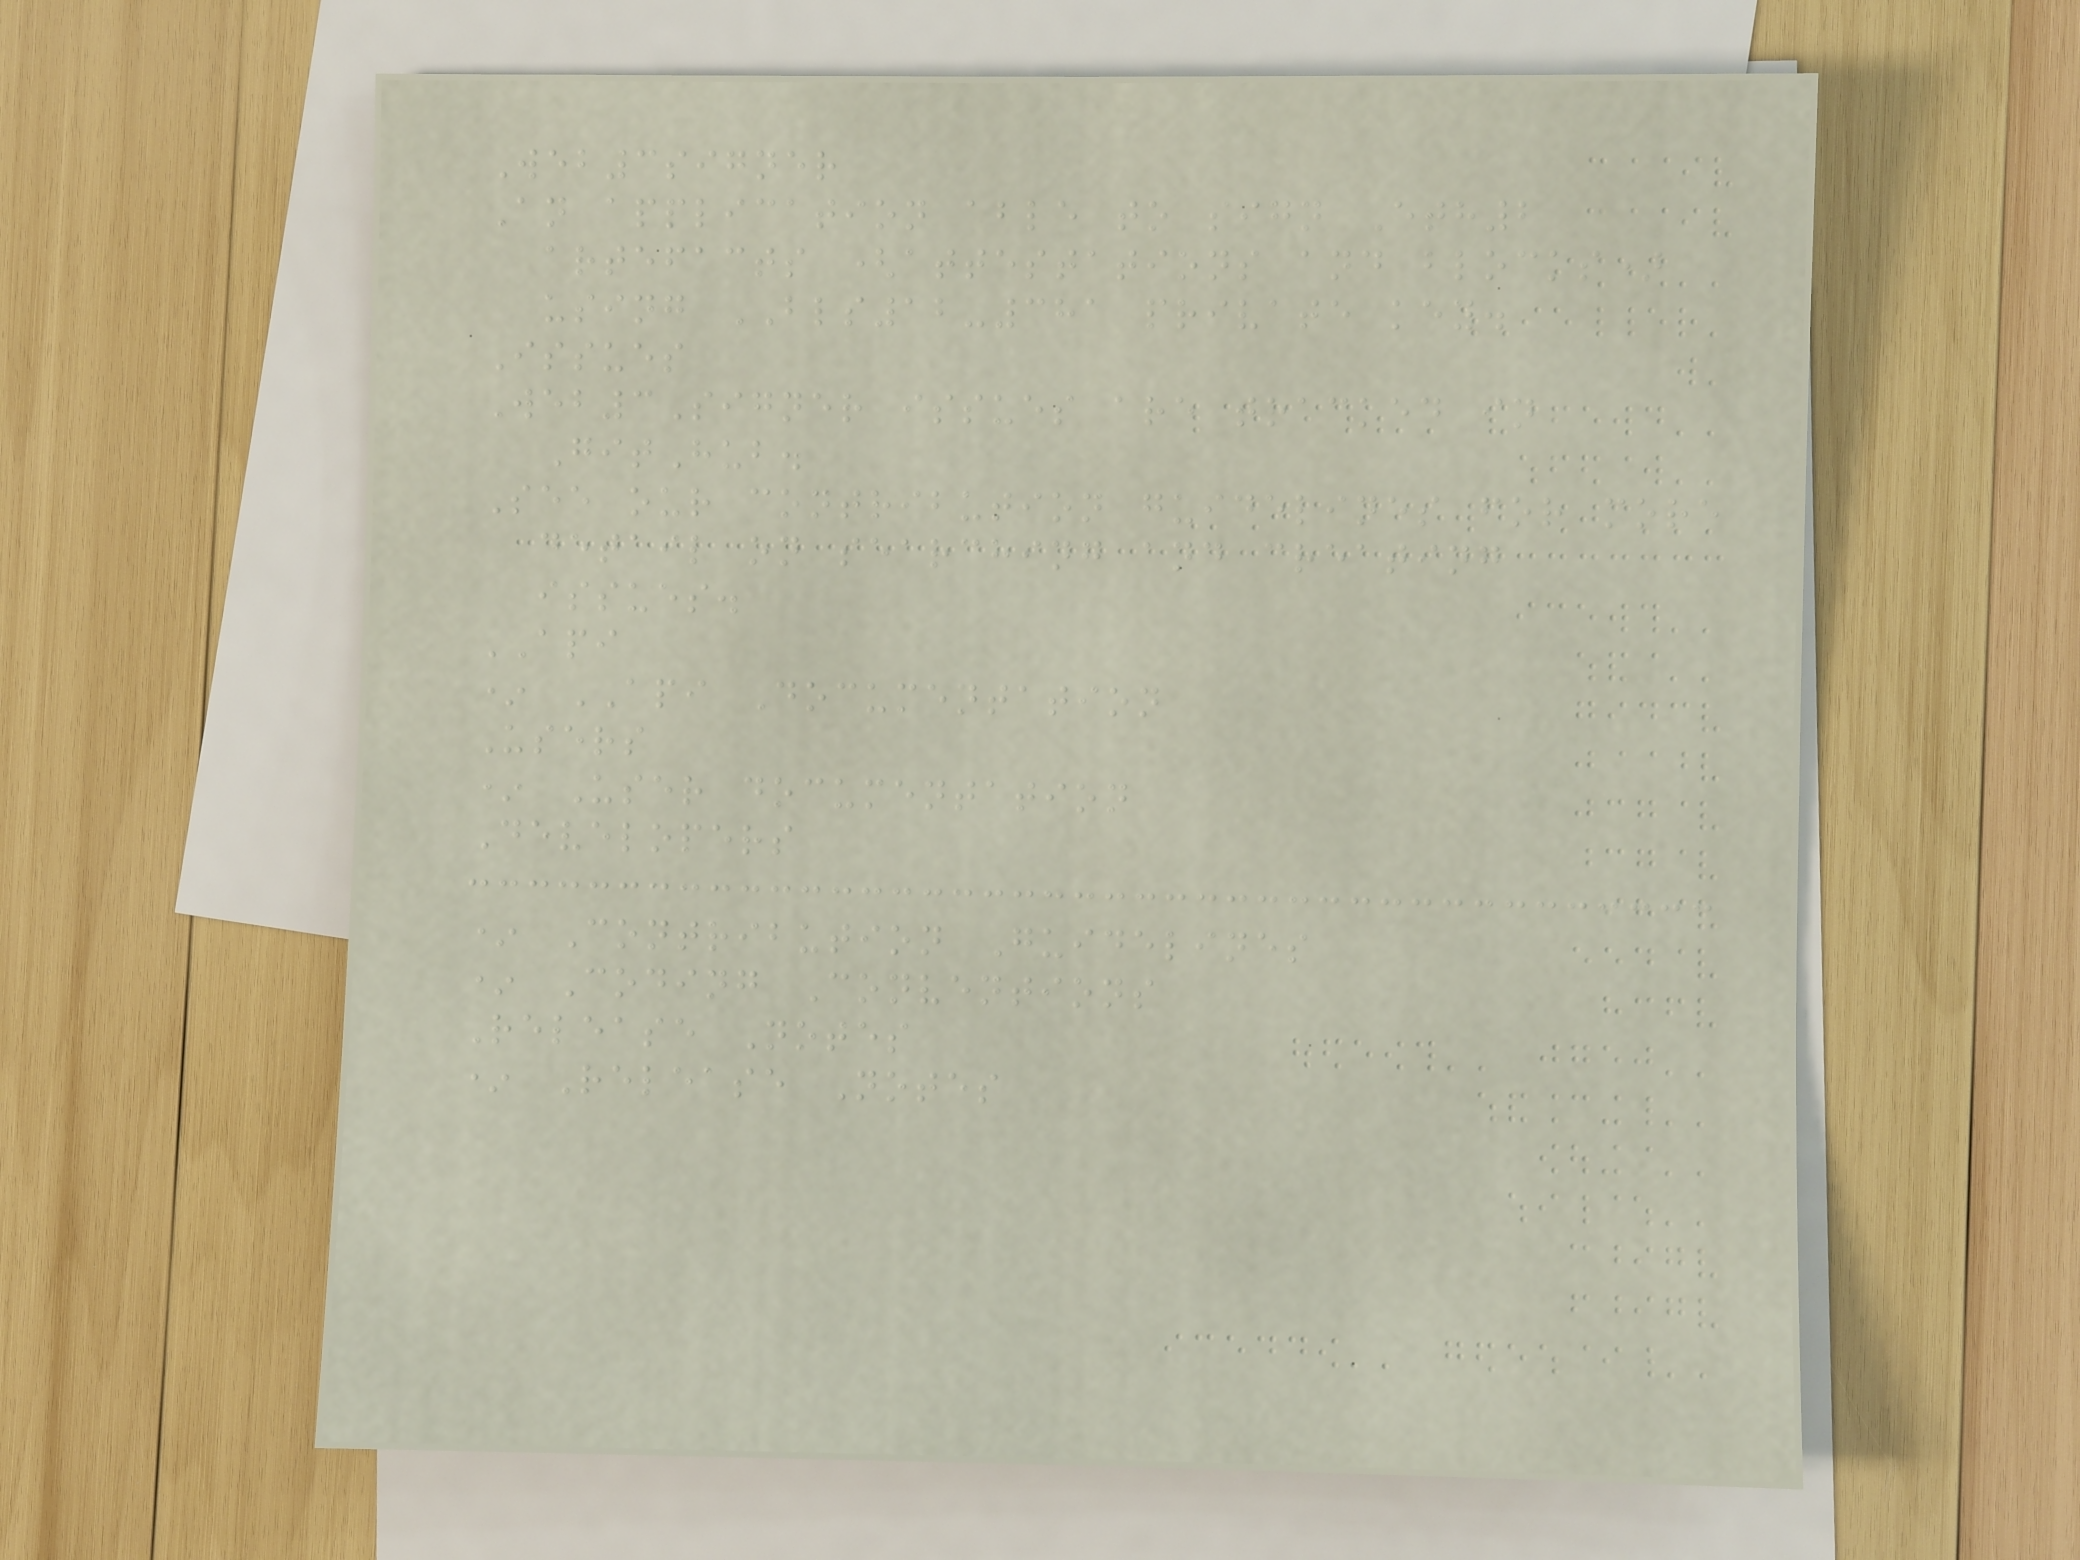Web3signer
An application able to sign Eth2
artefacts (attestations and blocks)
using BLS12-381 private key.
Issues
Web3Signer issues are tracked in
GitHub.
See our contribution guidelines for more
detail on searching and creating
issues.
API
* API Documentation
Users
* User documentation
Developers
* Contribution Guidelines
* Coding Conventions
Release Notes
* Release Notes
